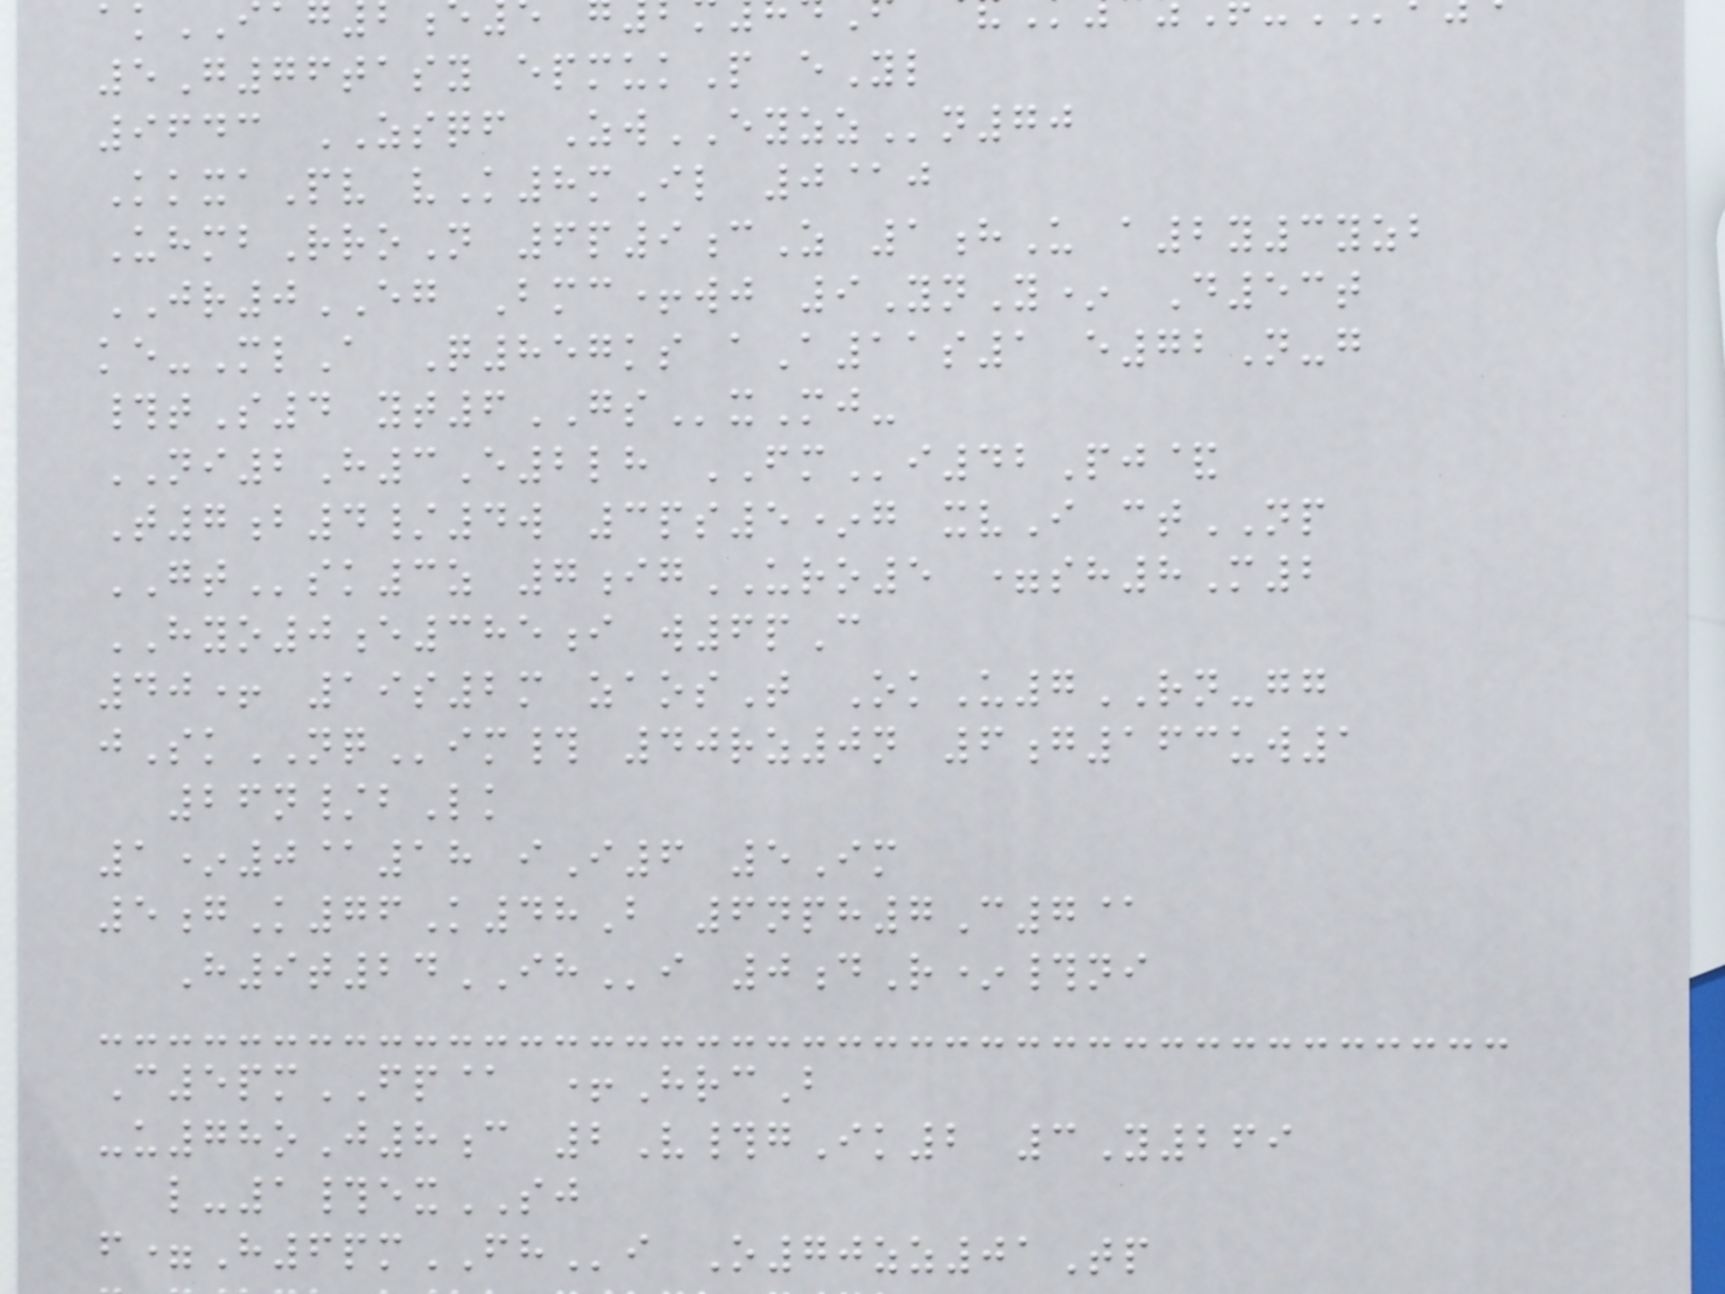5G76tasy epmukP eYl
9643 ZSQF ZwEYZZn70
KkxaPv vK8mIl 0@j
UhmbRroN 6p9cZ 1hU a2y3yzb
JR0EG Bmc+wj 9YnY* D53t
ke-MlA Q857ks aA11s1 e72N-g
#tS4 yt6GSxMj-
NI2H3E2lh FMi42Pj&
T7b4/4w 3ps5*g xvI ctNP
GTsk3z 7igURO5 =sh8M2
HYO0e385i w6pC
40+ 19s2m zaosT OkU7RN-gg
jSkNQim# 40rz0n 6g163uw1
26n/bLk
1*0@18 iI6 5Im
5gK76K48B 6nph7C7@
H9t24IHi 0dR*#ni
C5pmFP@ +HrcB
-u78oJ8c 2V#gIk2 3Y269
l-1#exSJ
f=H6pmFHi O70zz01Tp
